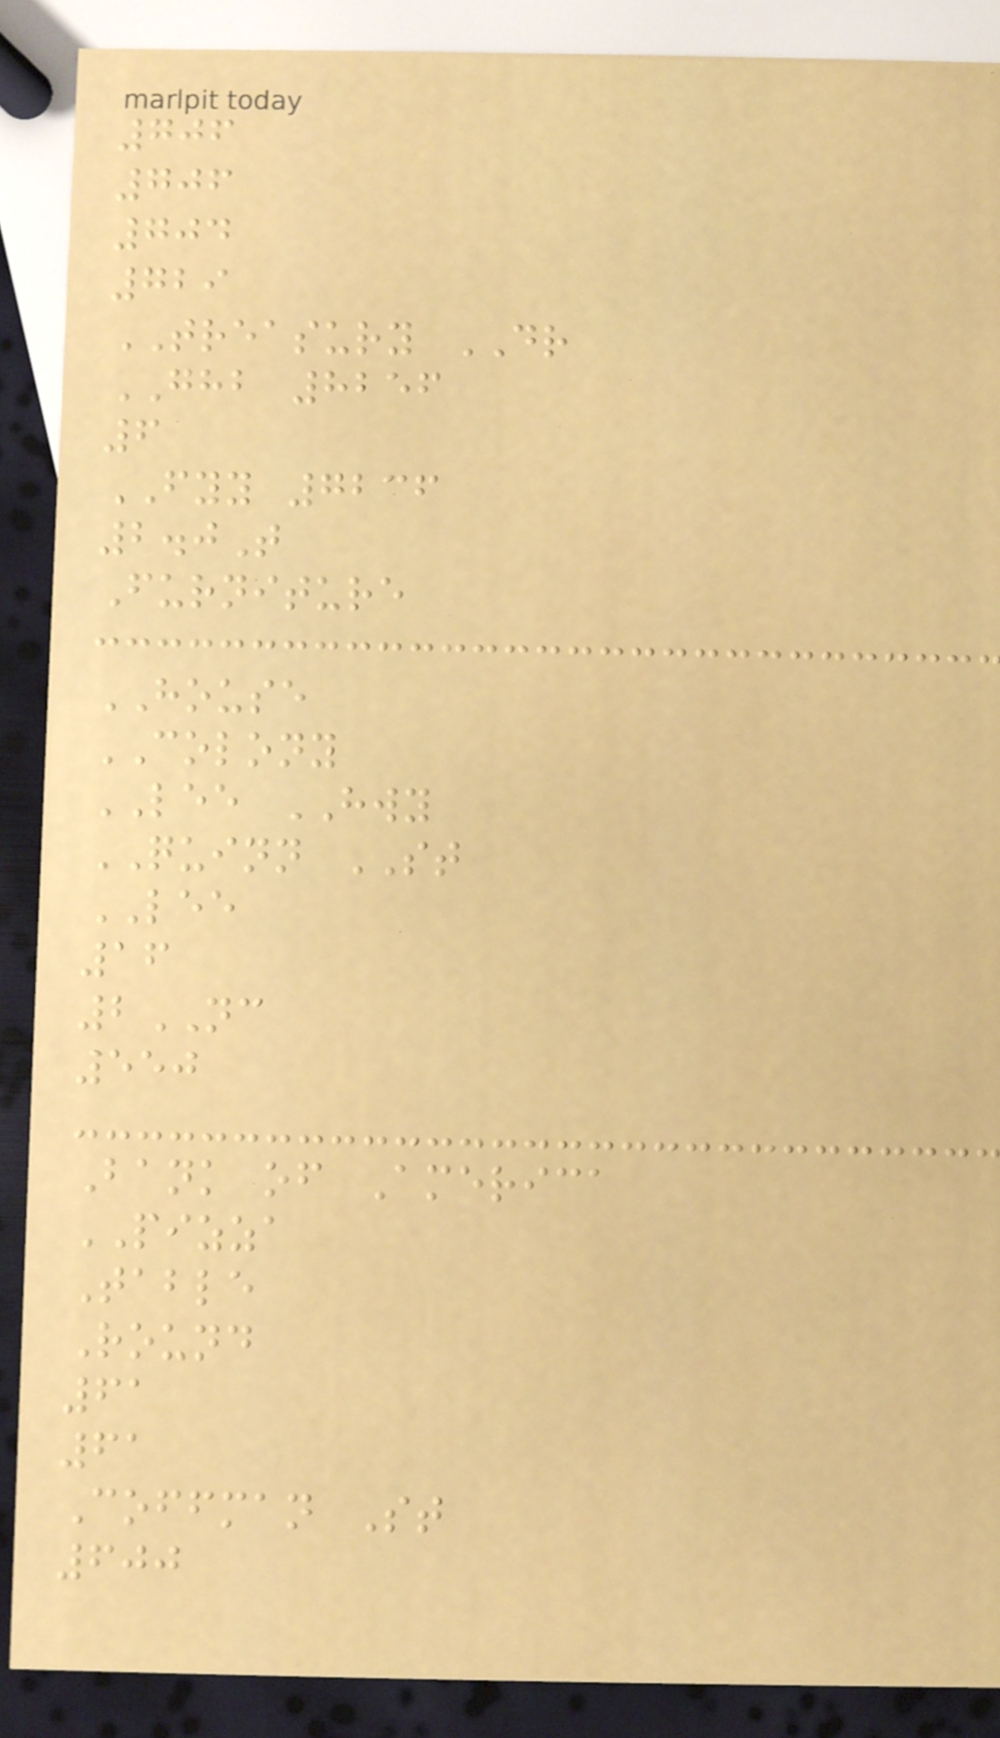706
706
704
729
TREASURY DR
GHB 8256
6
FYY 7236
2.0T
Furniture
HOUSE
COLONY
LEE HWY
QUINN ST
LEE
16
2NC
550
Bank of America
PIZZA
Table
Round
61
61
Coffman St
600
